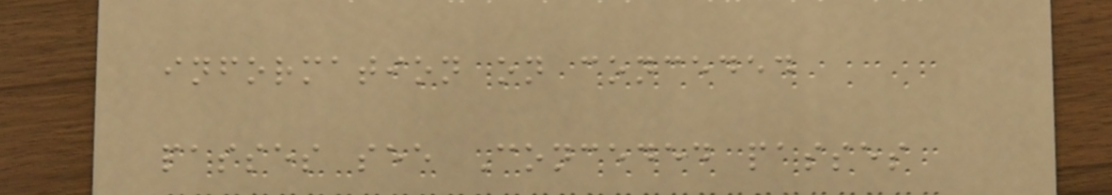information on conceded
passes see Conceded passes
